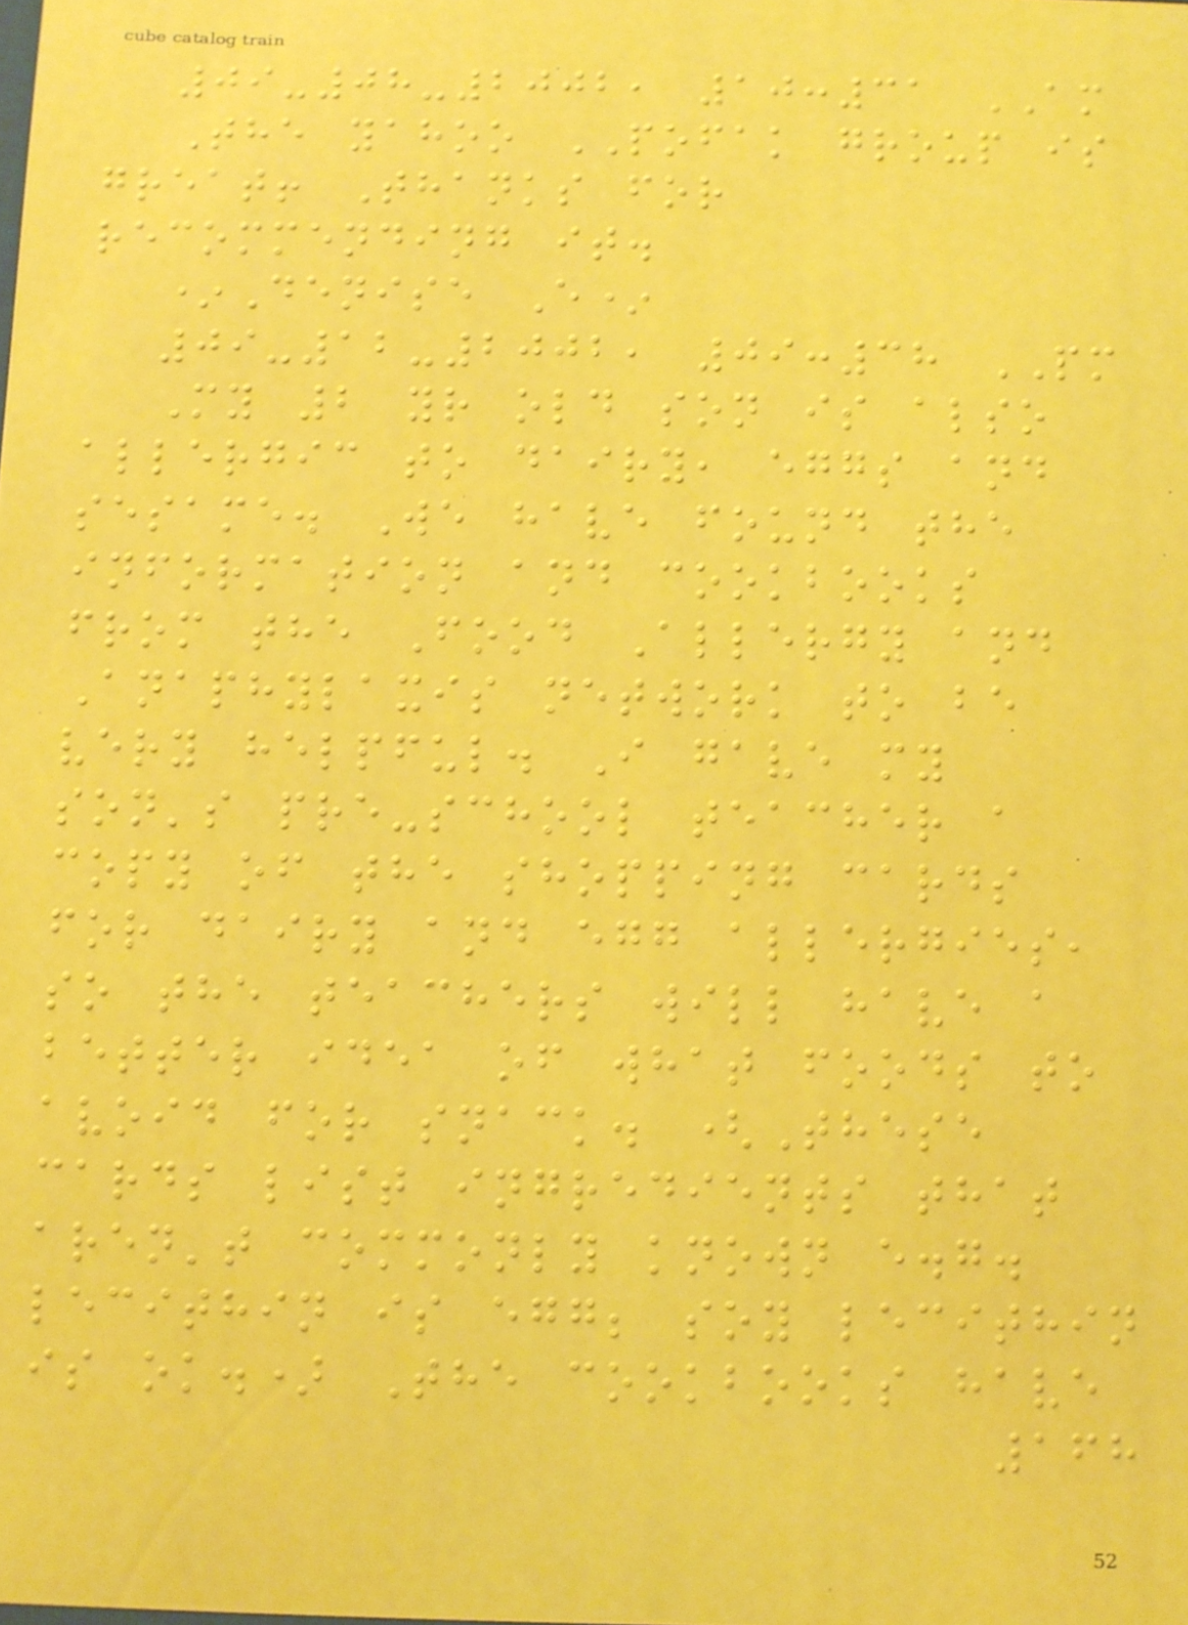09-08-2002, 10:31 AM
The yahoo POFAK group is
great! Thanks for
recommending it.
*Denise E*
09-12-2002, 09:38 PM
My 2 yr old son is also
allergic to dairy, eggs and
sesame. We have found the
information and cookbooks
from the Food Allergy and
Anaphylaxis network to be
very helpful. I gave my
son's pre-school teacher a
copy of the shopping cards
for dairy and egg allergies,
so the teachers will have a
better idea of what foods to
avoid for snack. (These
cards list ingredients that
aren't commonly known e.g.
lecithin is egg; soy lecithin
is ok.) The cookbooks have
168
